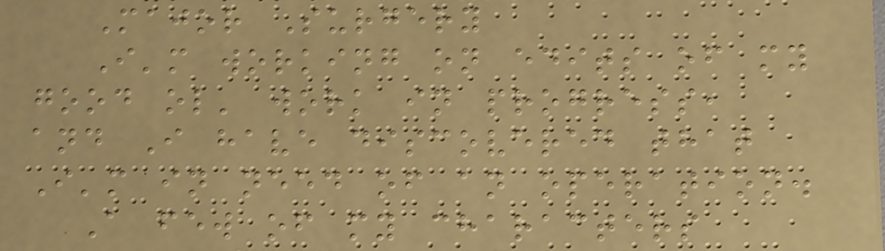Major Surgery
I'm working on edits of my
good ol' work in progress,
and I have discovered that
I'm in need of an operation.
A few of my characters
